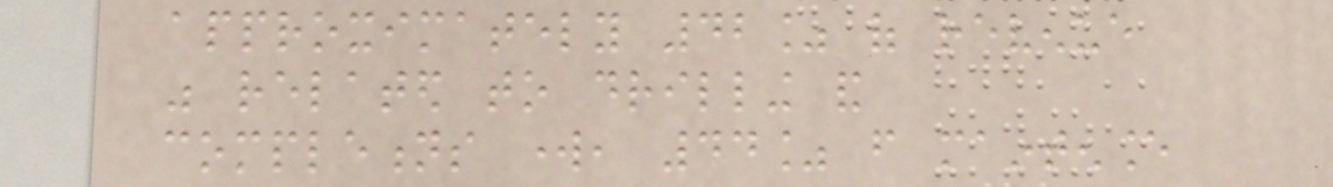approximately 42% of revenue
was related to drilling and
completions work, 44% from maintenance
